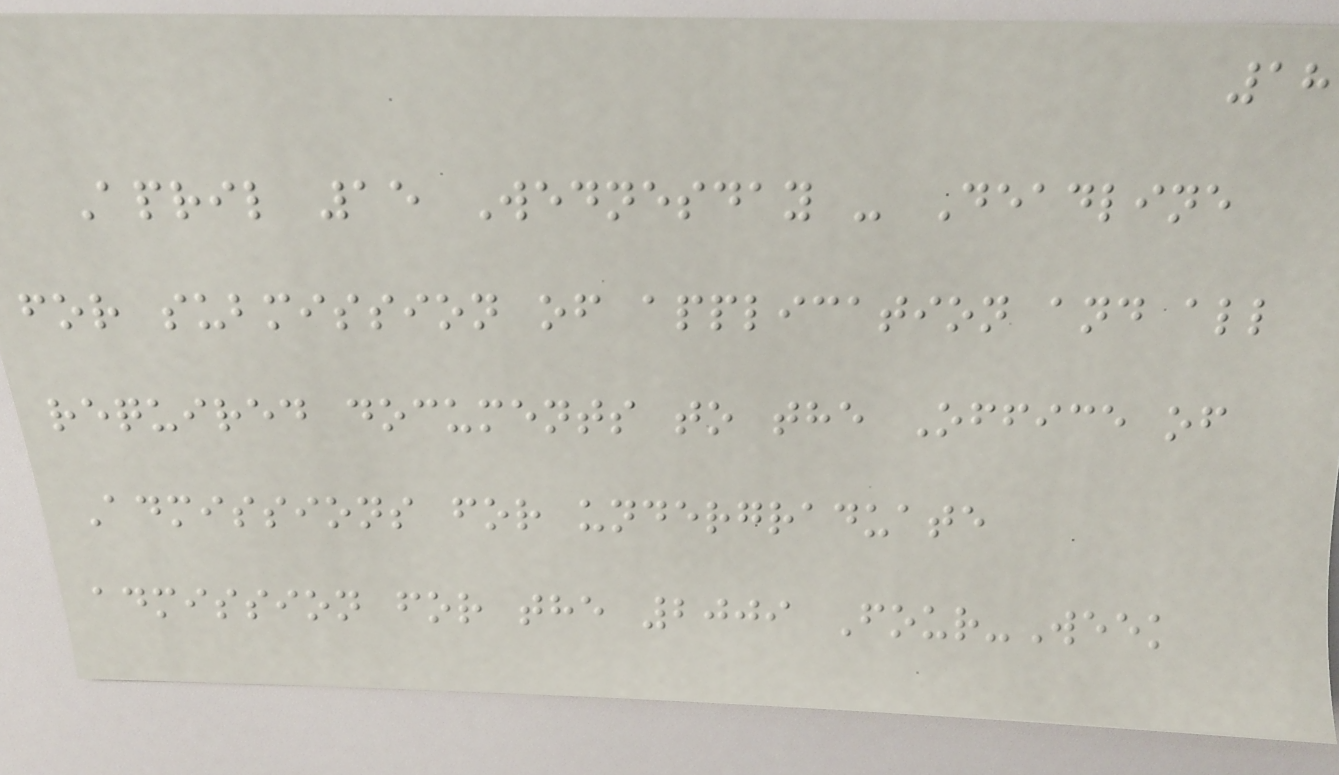18
April 15 Wednesday - Deadline
for submission of application and all
required documents to the Office of
Admissions for undergraduate
admission for the 2009 Four-Week
